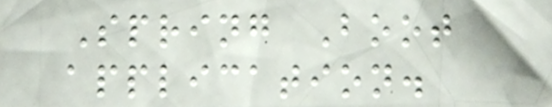Spring Boot
application.
